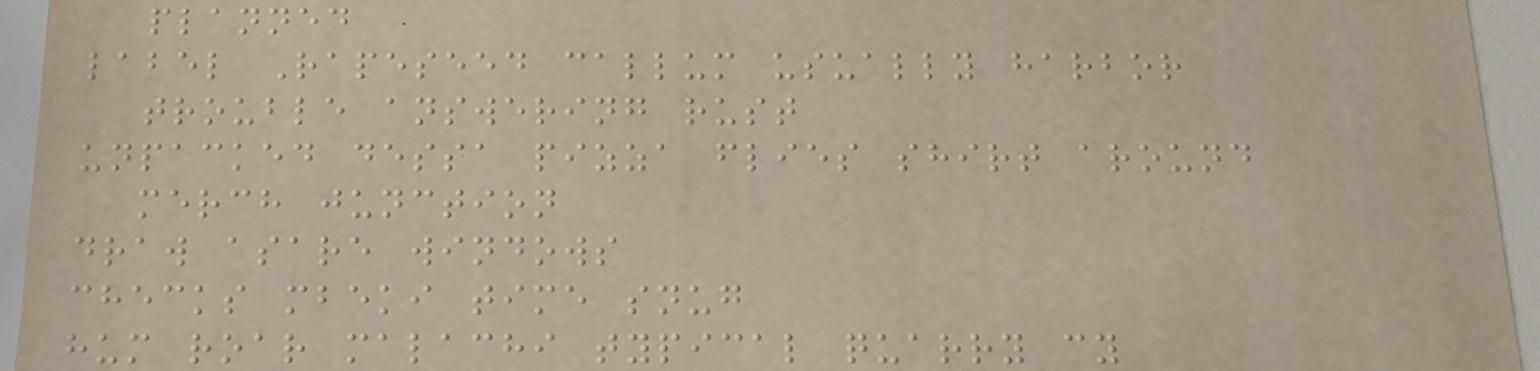planned
label Rapeseed callum usually harbor
trouble answering rust
unpacked dessa pizza flies shirt around
merch junction
draw asare windows
checks mbeki time snug
hum roar malachi typical quarry cy
